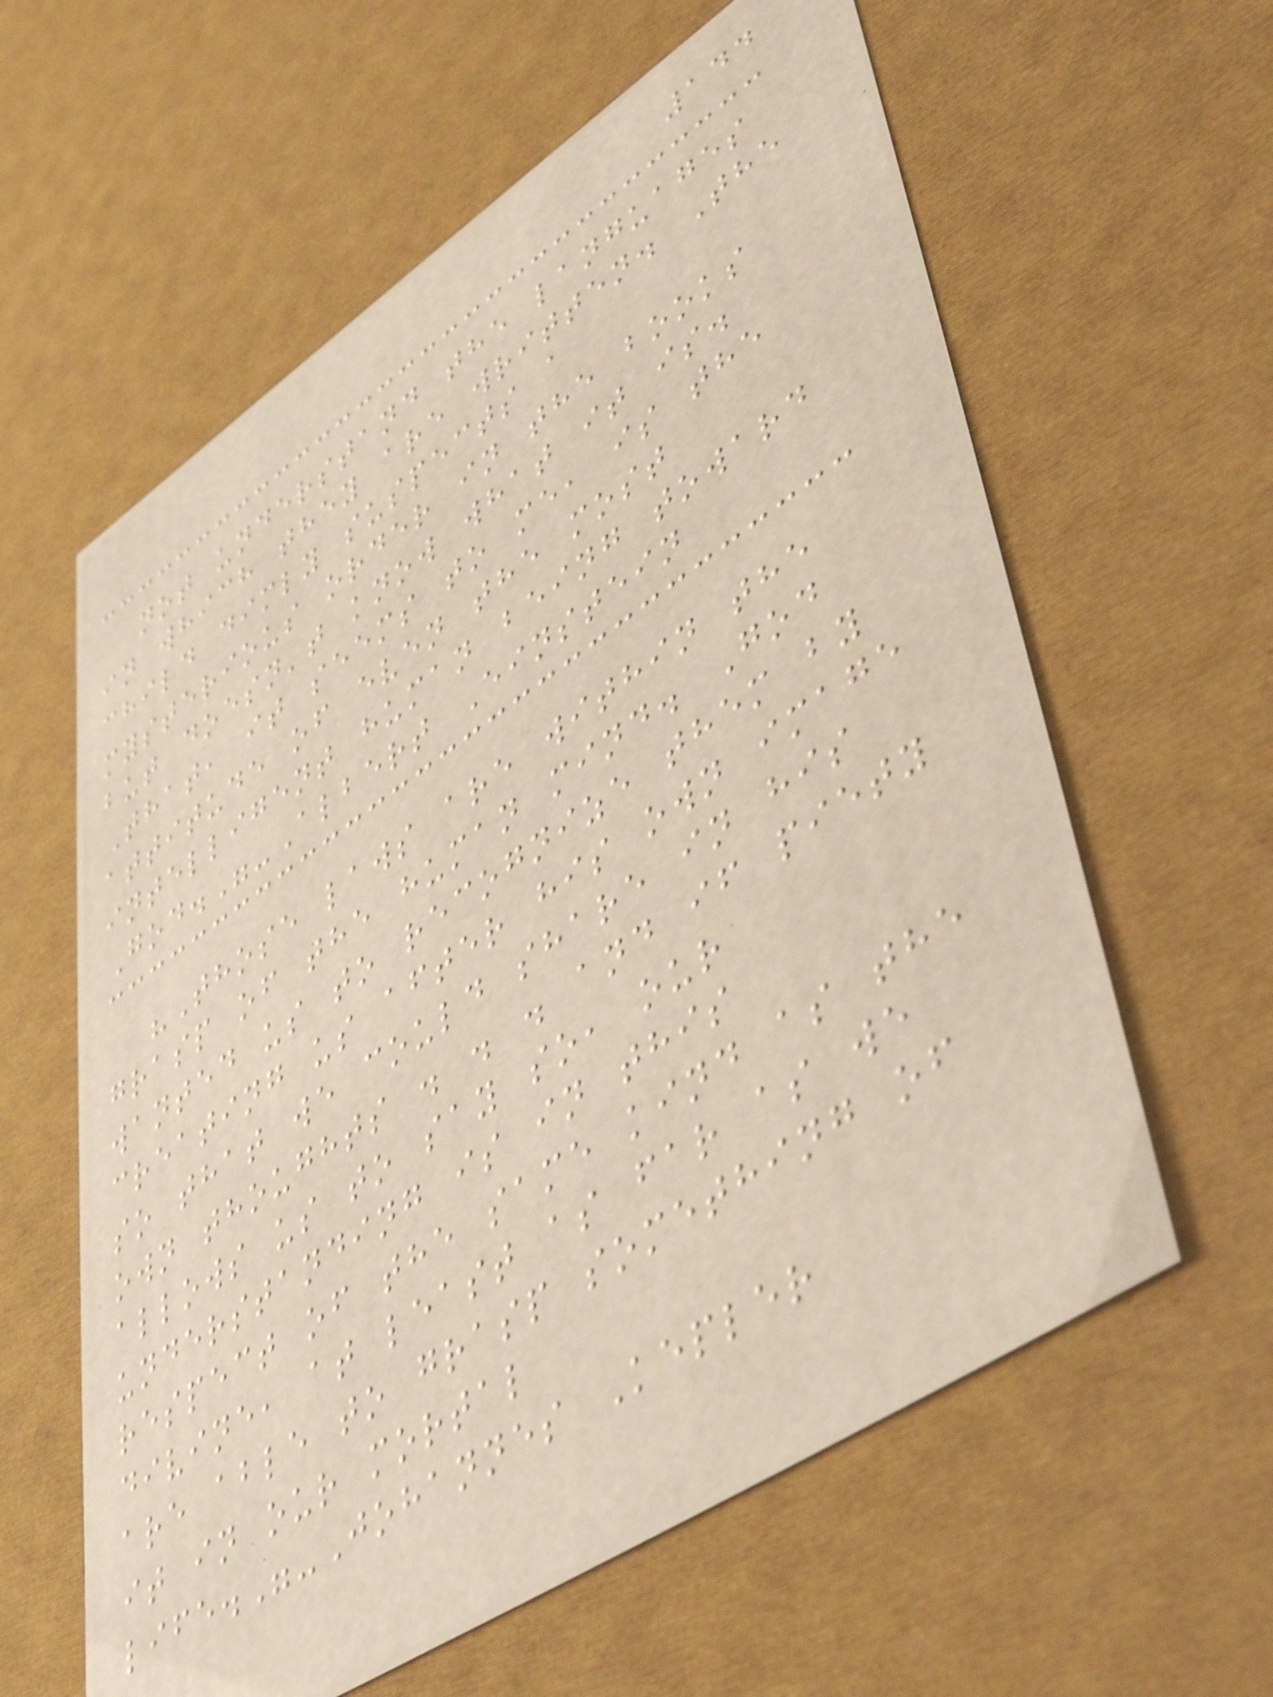144
not understand the languages
in which they are written. The
child dimly suspects a
mysterious order in the books
but doesn't know what it is.
That, it seems to me, is the
attitude of even the most
intelligent human being toward
God."-Albert Einstein
"Those laws are within the
grasp of the human mind. God
wanted us to recognize them by
creating us after his own image
so that we could share in his
own thoughts . . . and if piety
allows us to say so, our
understanding is in this
respect of the same kind as the
divine, at least as far as we
are able to grasp something of
it in our mortal
life."-Johannes Kepler
